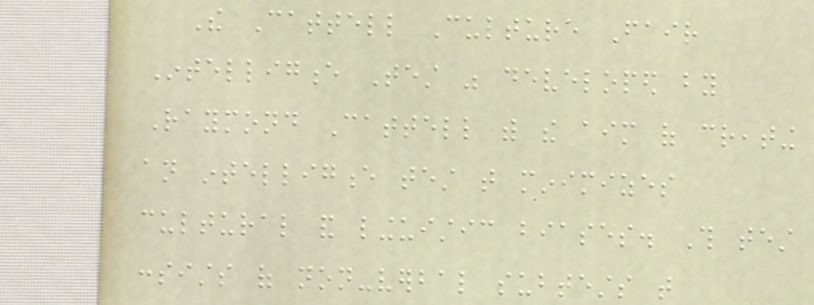The Cattell Culture Fair
Intelligence Test was developed by
Raymond Cattell with the aim of creating
an intelligence test that minimizes
cultural and linguistic biases. This test
consists of non-verbal subtests that
